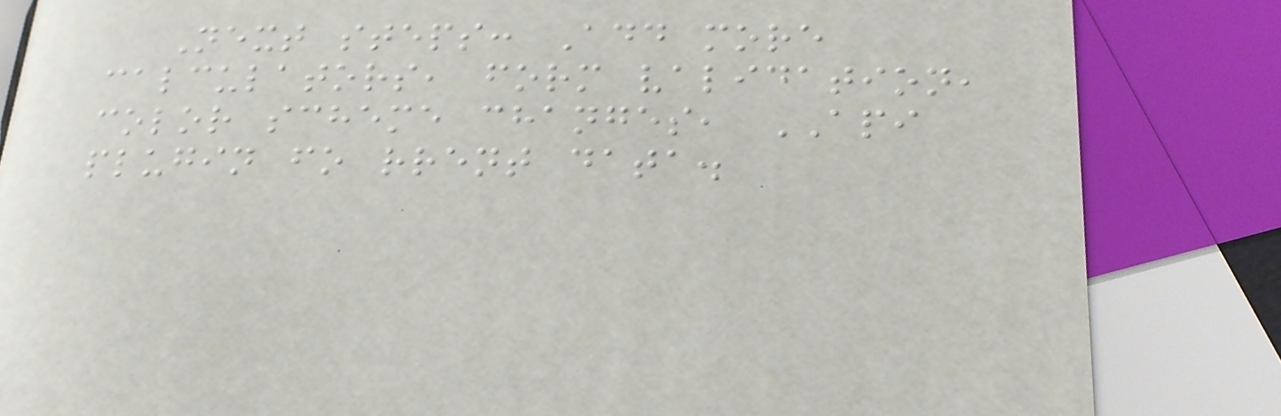Next steps: Add more
calculators, form validation,
color scheme changes, API
plugin fo rrent data.
